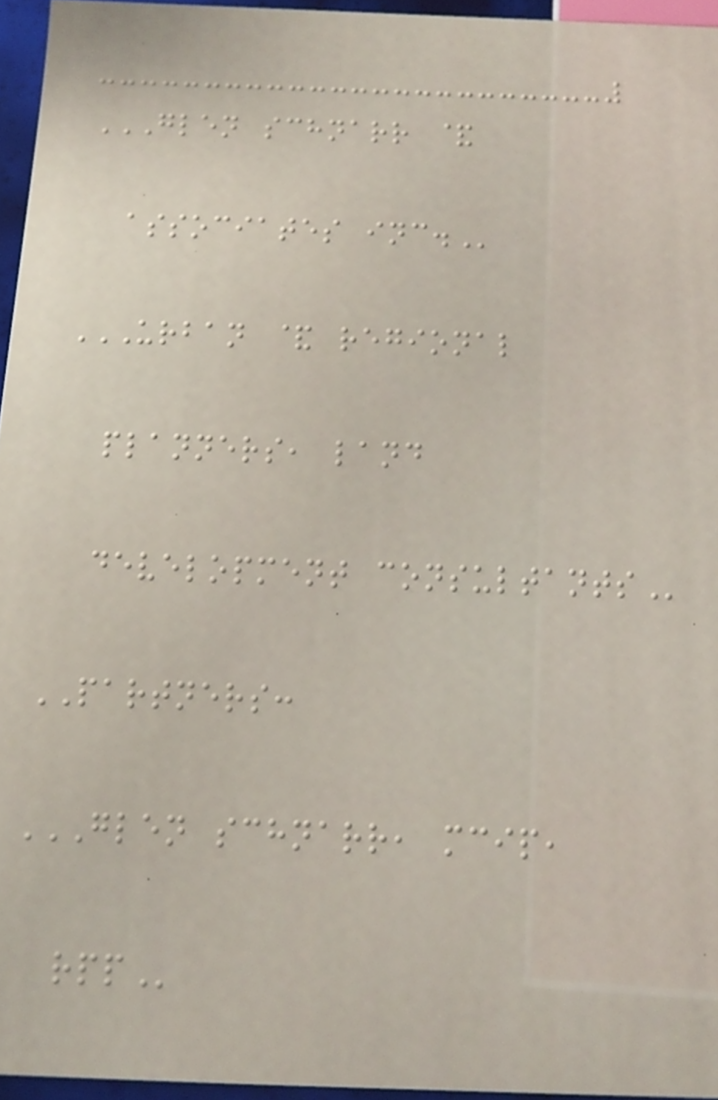GLEN SCHNARR &
ASSOCIATES INC.
URBAN & REGIONAL
PLANNERS, LAND
DEVELOPMENT CONSULTANTS
PARTNERS:
GLEN SCHNARR, MCIP,
RPP
